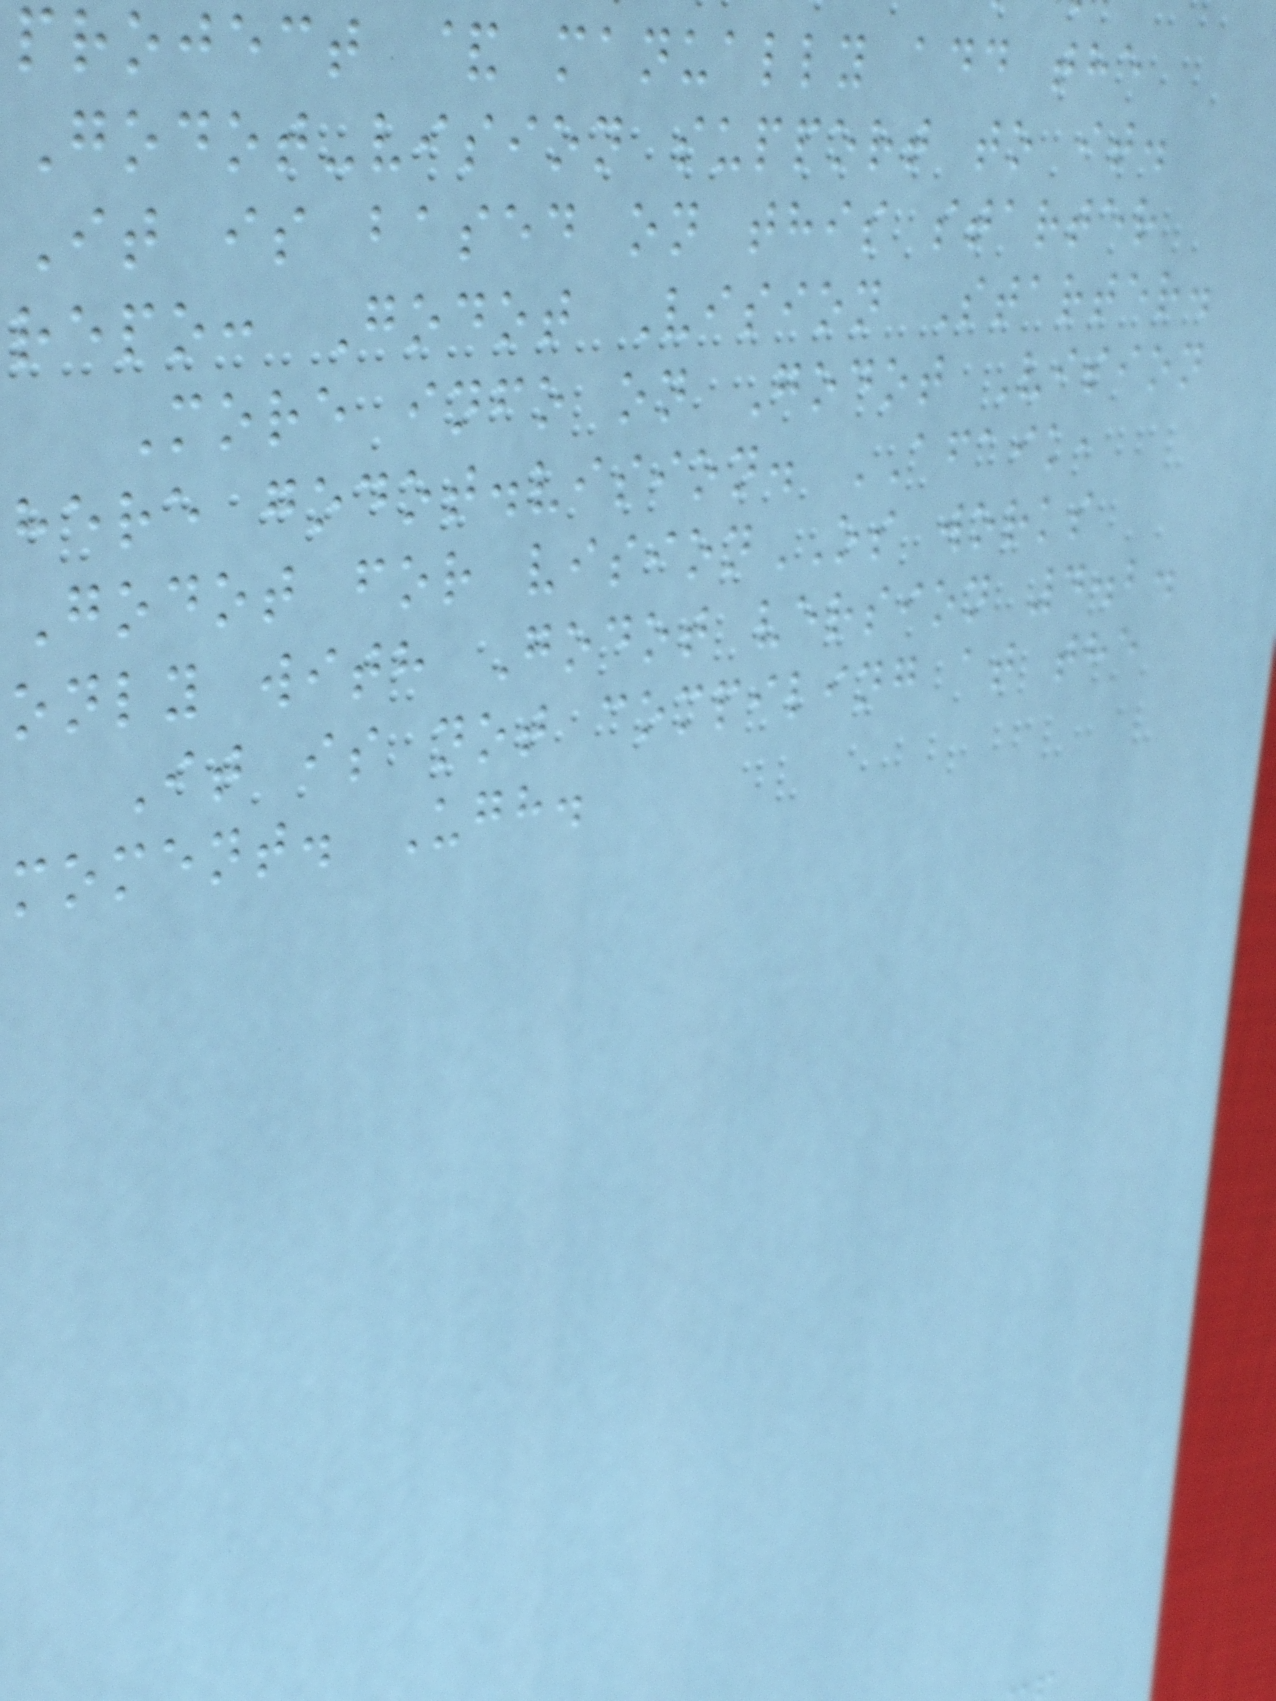project & manually add the
Godot-vision support to it.
It is based on this starter
repo: Godot Vision Starter.
More info on Godot Vision
here godot.vision. AFAIK,
Godot for visionOS works
only with Godot version 4.2.
It is not compiling at the
moment. Ugh.
